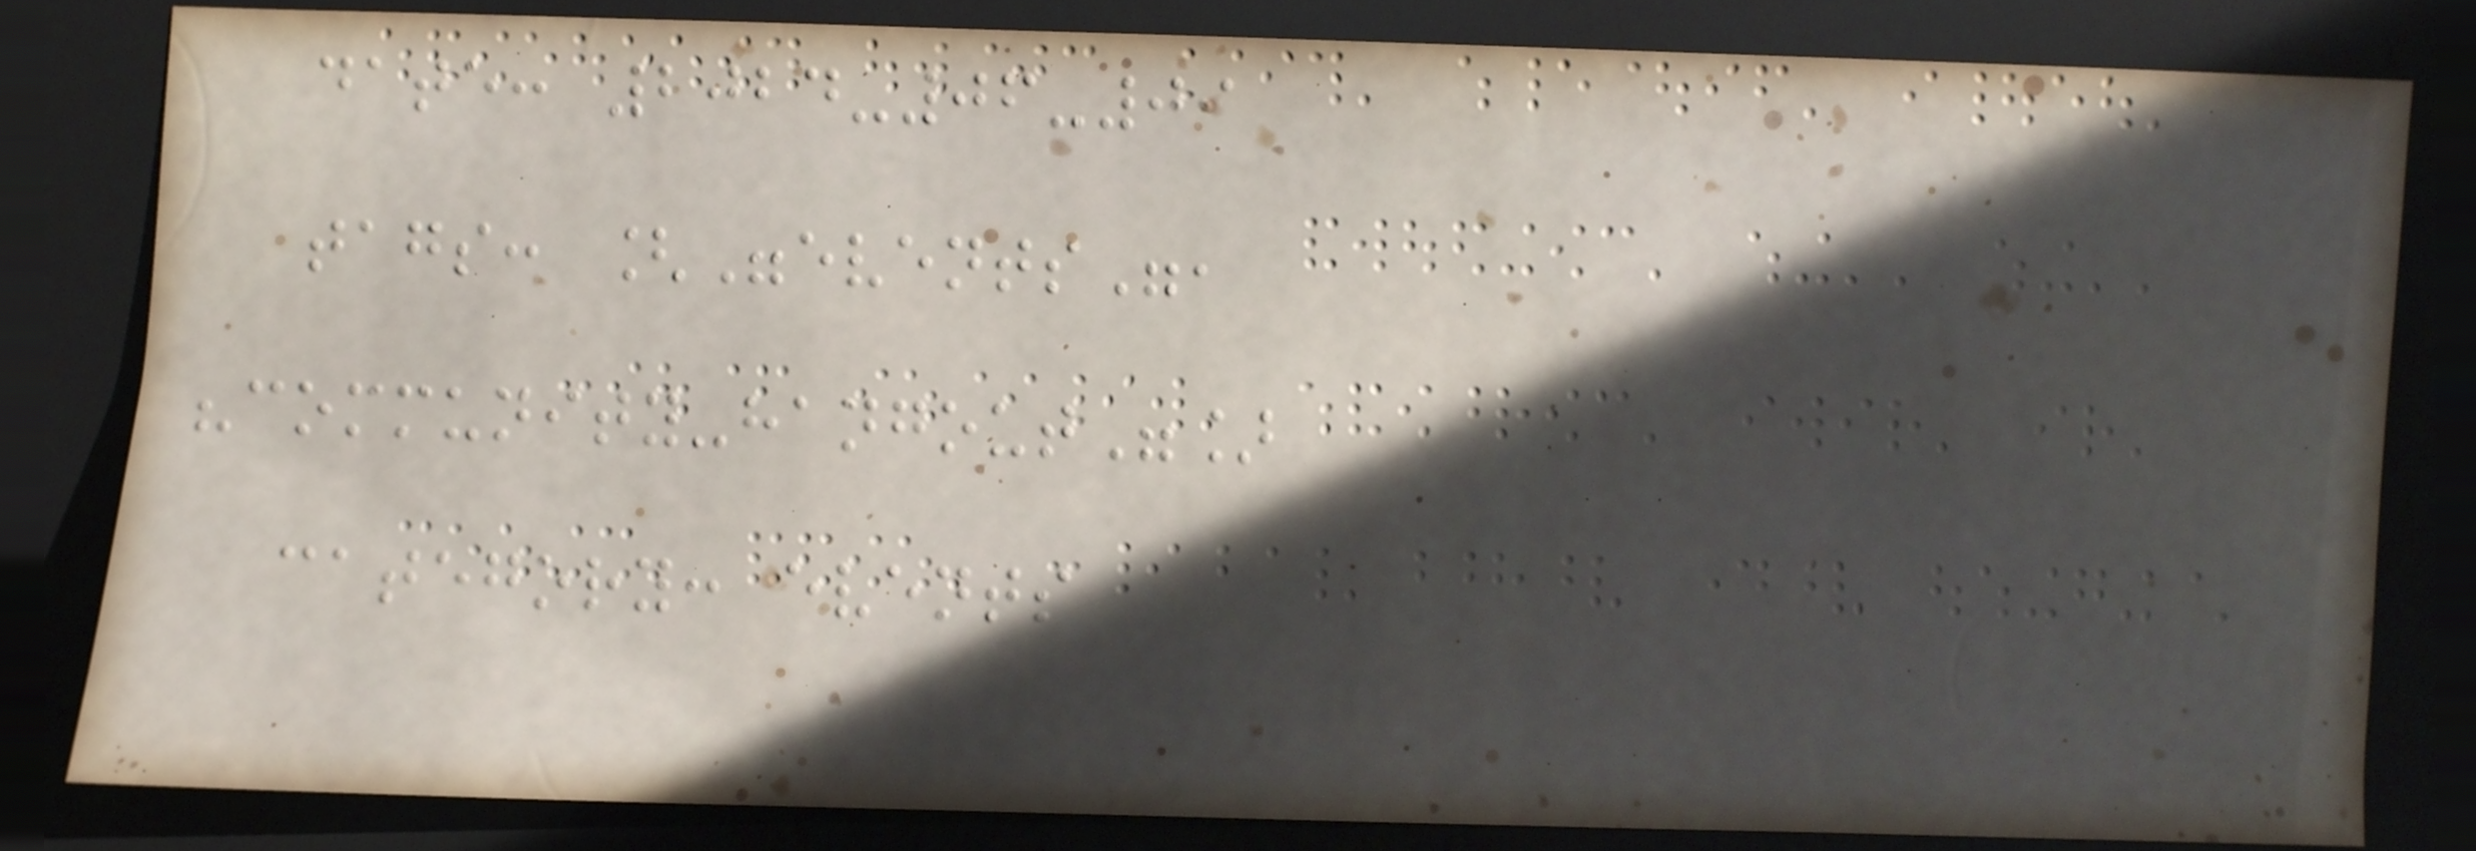date: 2024-06-09
tags: ["events",
"community-hangout"]
category: events
